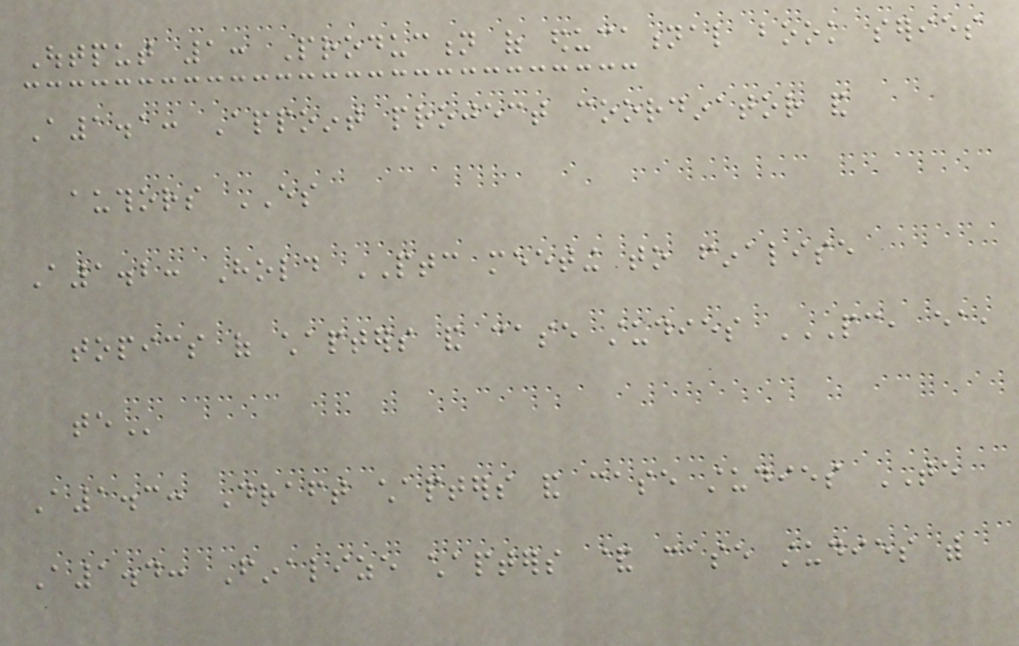Output 1: Production of educational book series
A1.1: Appoint project coordinator and
authors ES
A1.2: Hold PTC meeting to finalise
topics of chapters and case studies PC, EA,
TE
A1.3: Draft chapters and case studies TE
A1.4: Finalize chapters & case studies with
